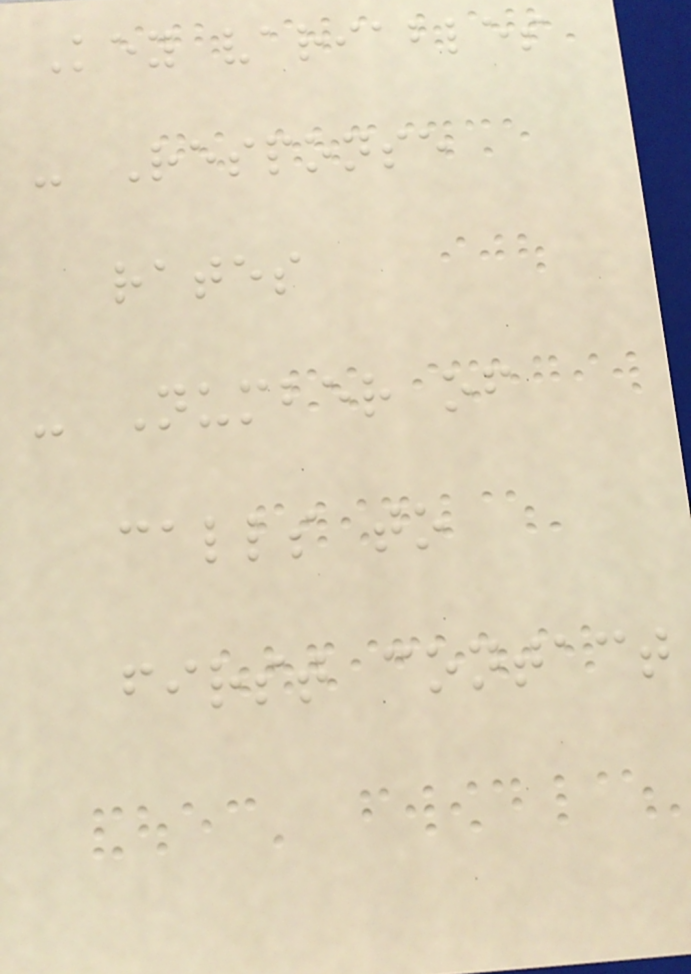Key variables
- Response
rates
- Number of
calls to
first contact
